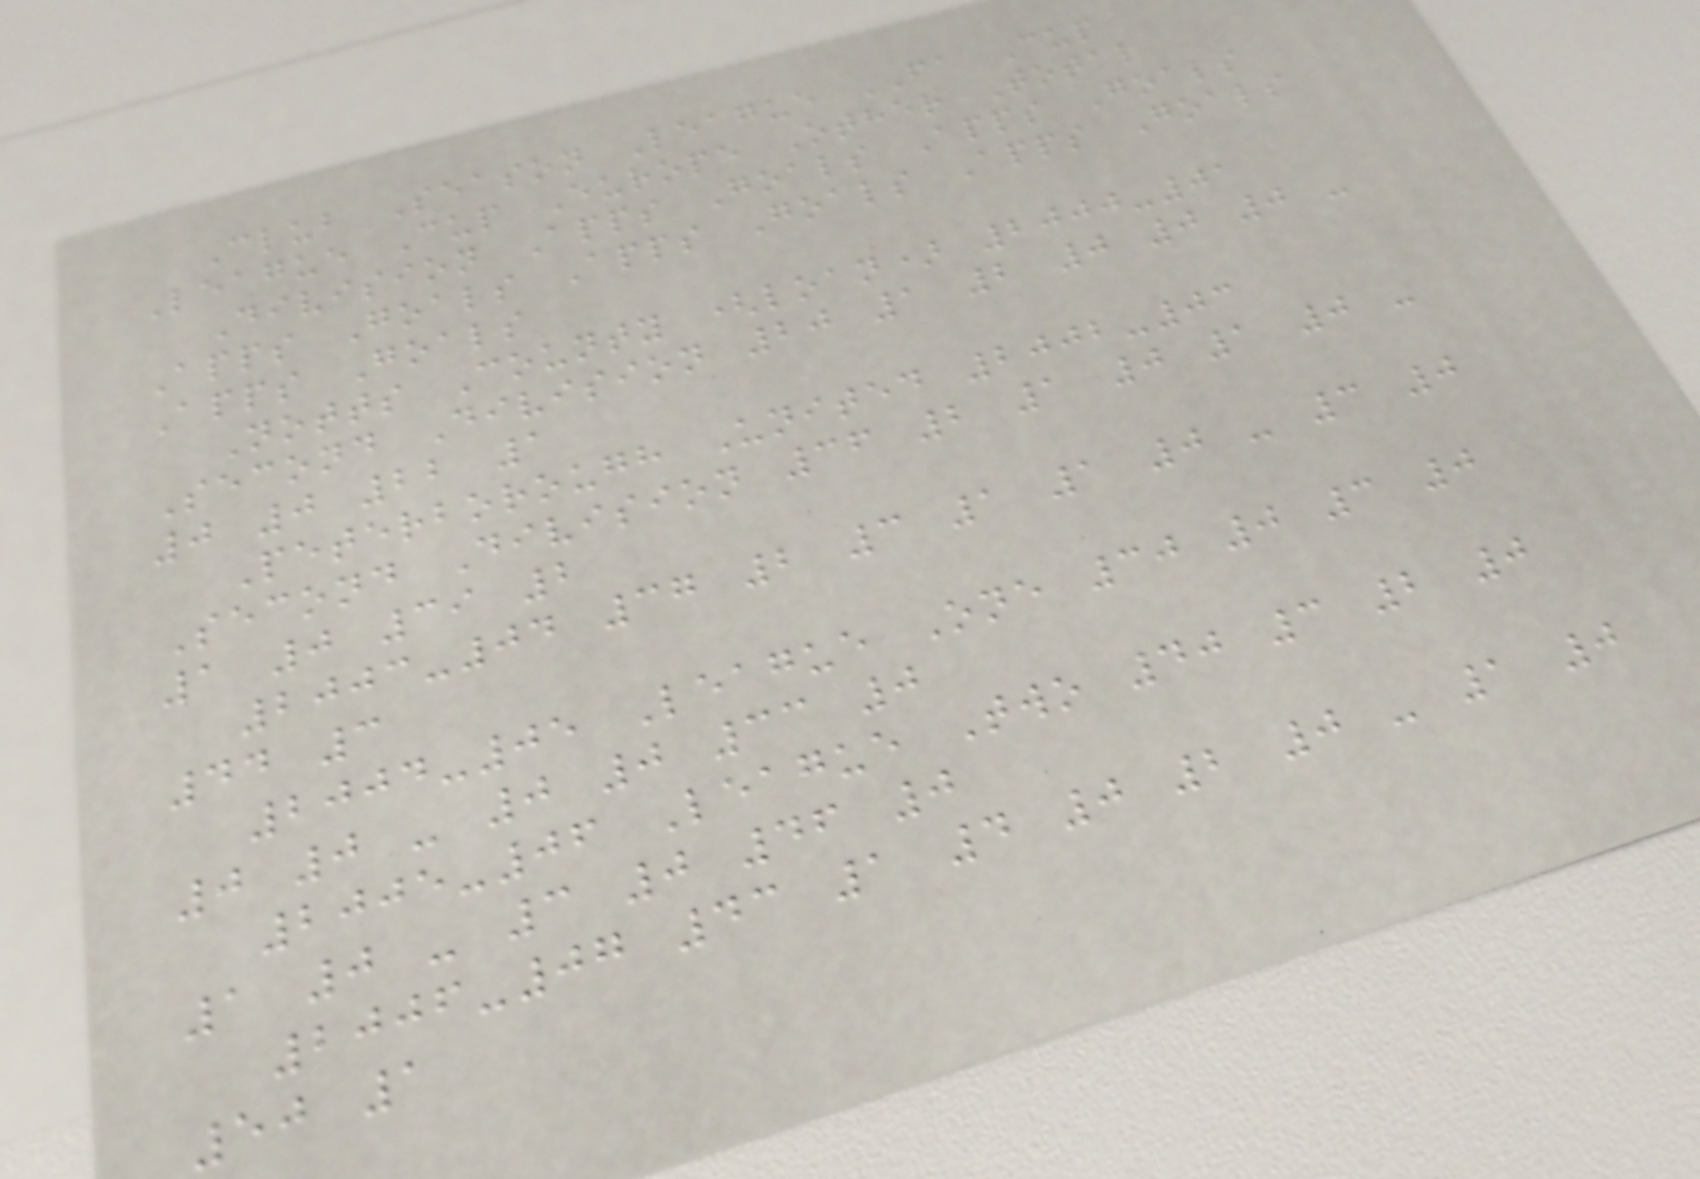Club Season League FA Cup
League Cup Europe Other Total
Division Apps Goals Apps Goals
Apps Goals Apps Goals Apps Goals
Apps Goals
Notts County (loan) 2000-01
Second Division 20 1 2 0 0 0 -
0 0 22 1
Peterborough United 2002-03
Second Division 36 2 1 0 1 0 -
1 0 39 2
2003-04 37 2 3 1 1 0 - 3 0
44 3
2004-05 League One 30 0 3 0
0 0 - 0 0 33 0
2005-06 League Two 40 3 2 0
1 0 - 3 0 46 0
2006-07 43 1 4 0 2 0 - 1 0
50 1
